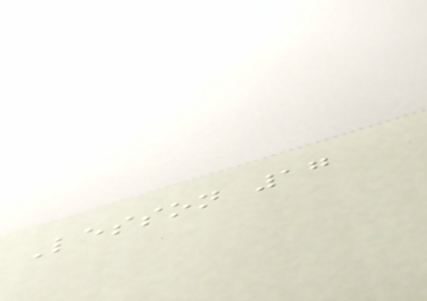Lesson 17
